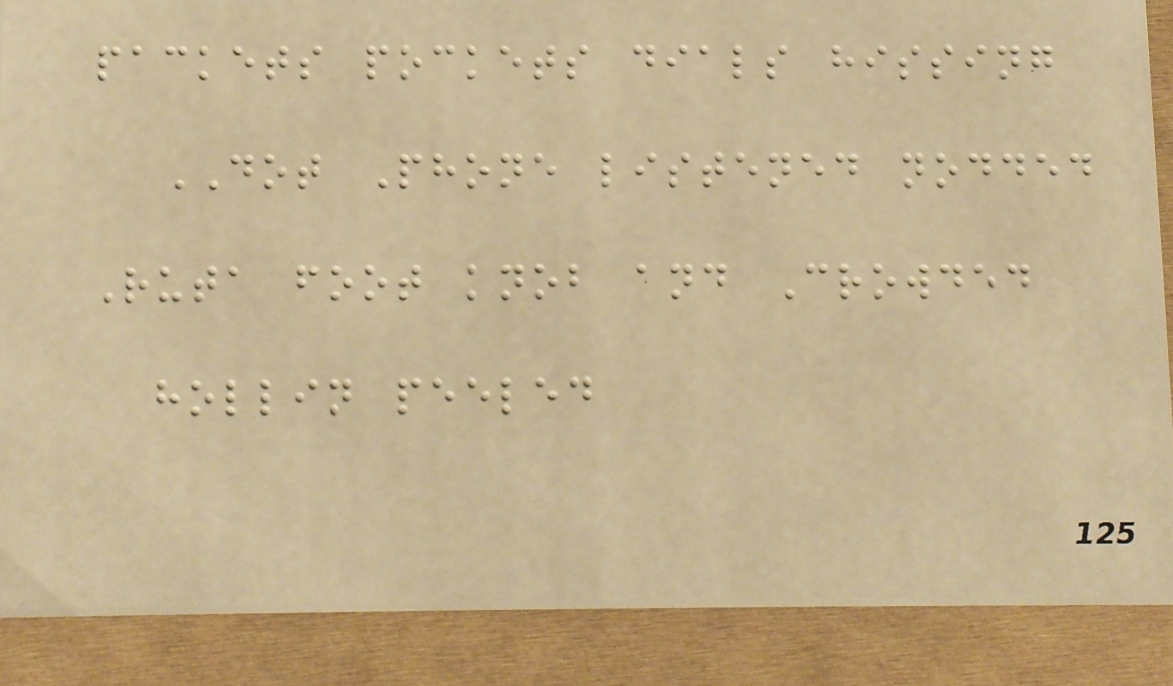packets pockets dials hissing
DOT Phone listened nodded
Ruta foot knob and Crowded
hollin peeled
